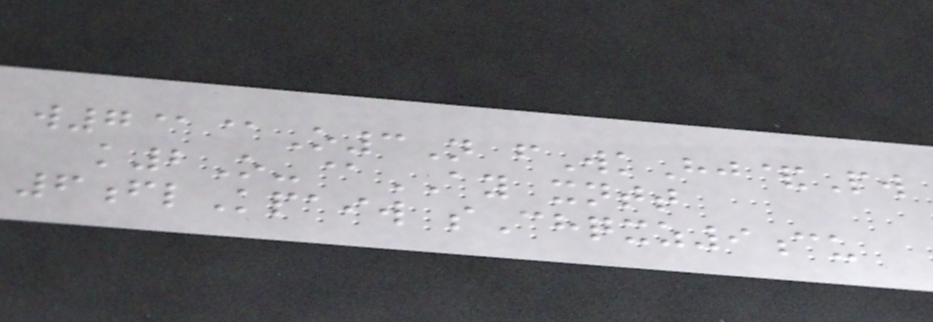w7@@O3N fWkHj&Pw
k2O-@AY xntt
6flKpaiw sChqxz9cu
